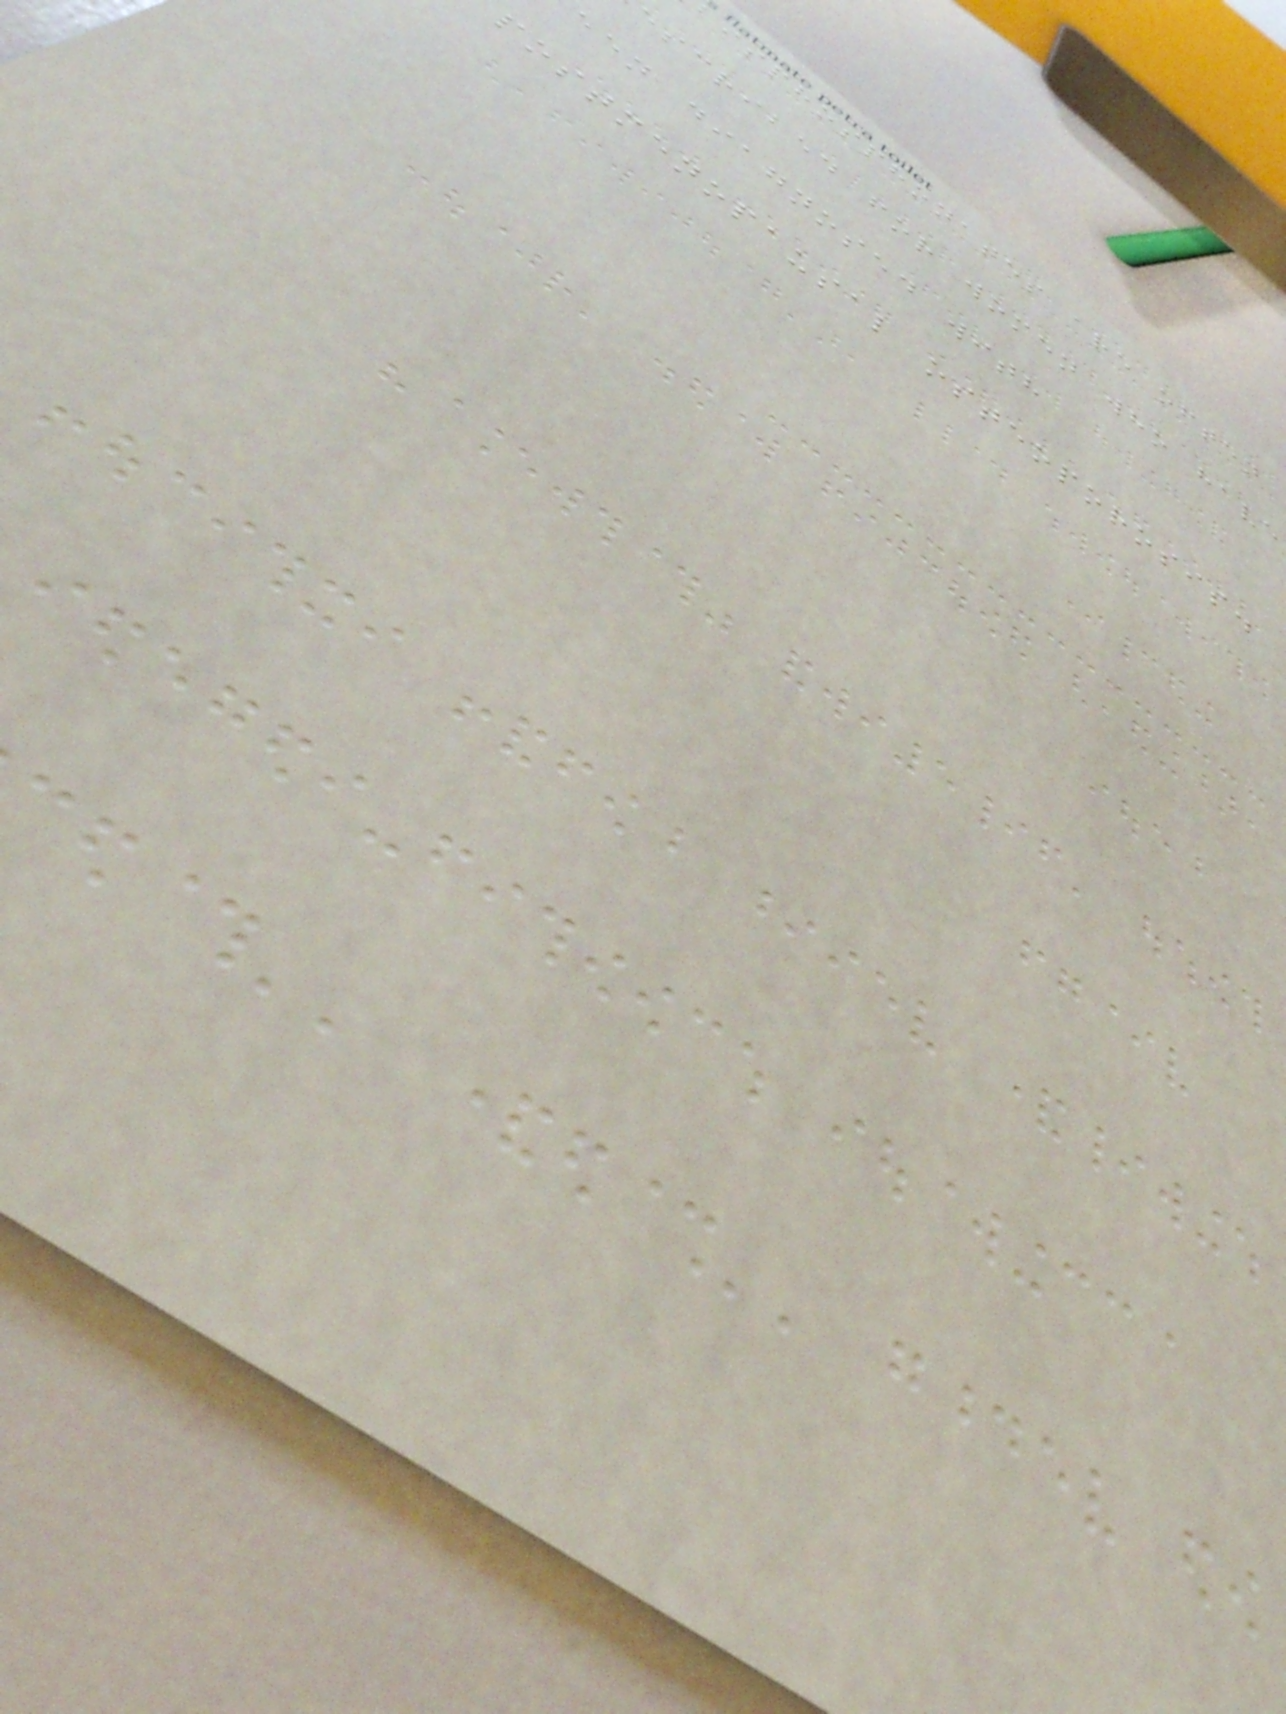bisphosphonates are often
escribed for women who have
een diagnosed with
postmenopausal osteoporosis.
